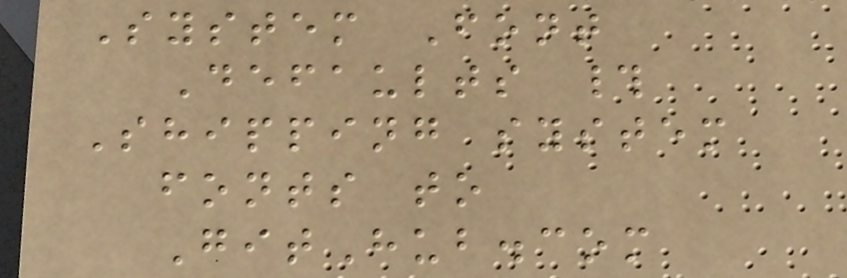System Font
Defaults #
Shipping system
fonts to
GitHub.com
